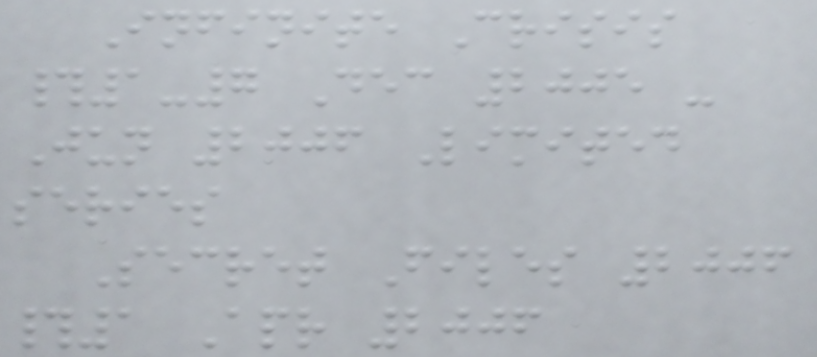Infinite Crisis
#1-7 Dec 2005 -
Jun 2006 Limited
series
Secret Files 2006
#1 Apr 2006
